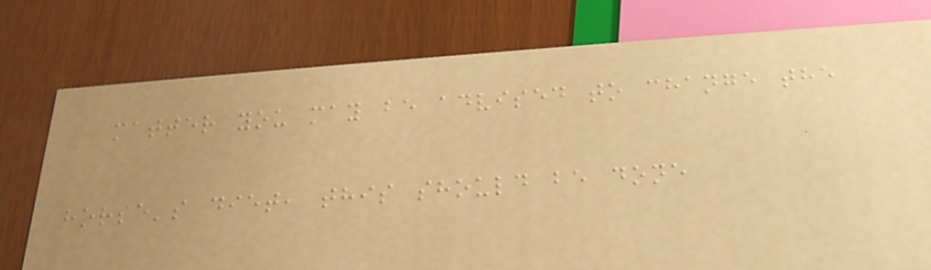matter you may be advised to change the
horse's diet, this should be done
